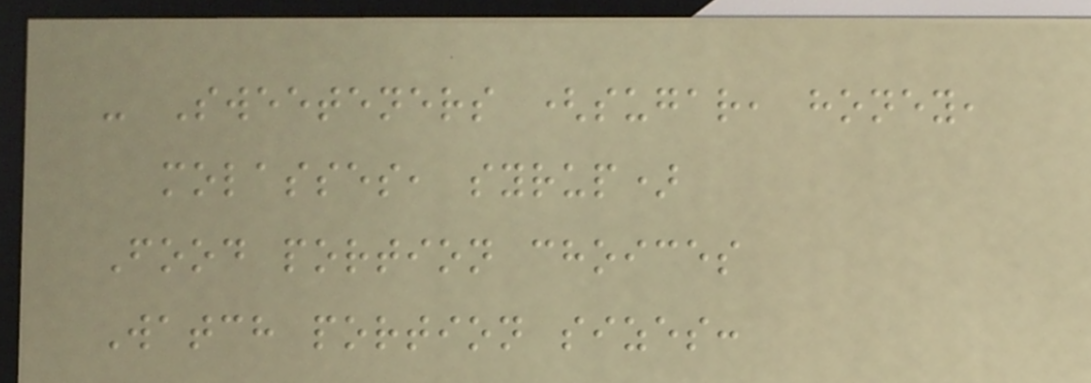- Sweeteners (sugar, honey,
molasses, syrup)
Food portion choices
Watch portion sizes:
